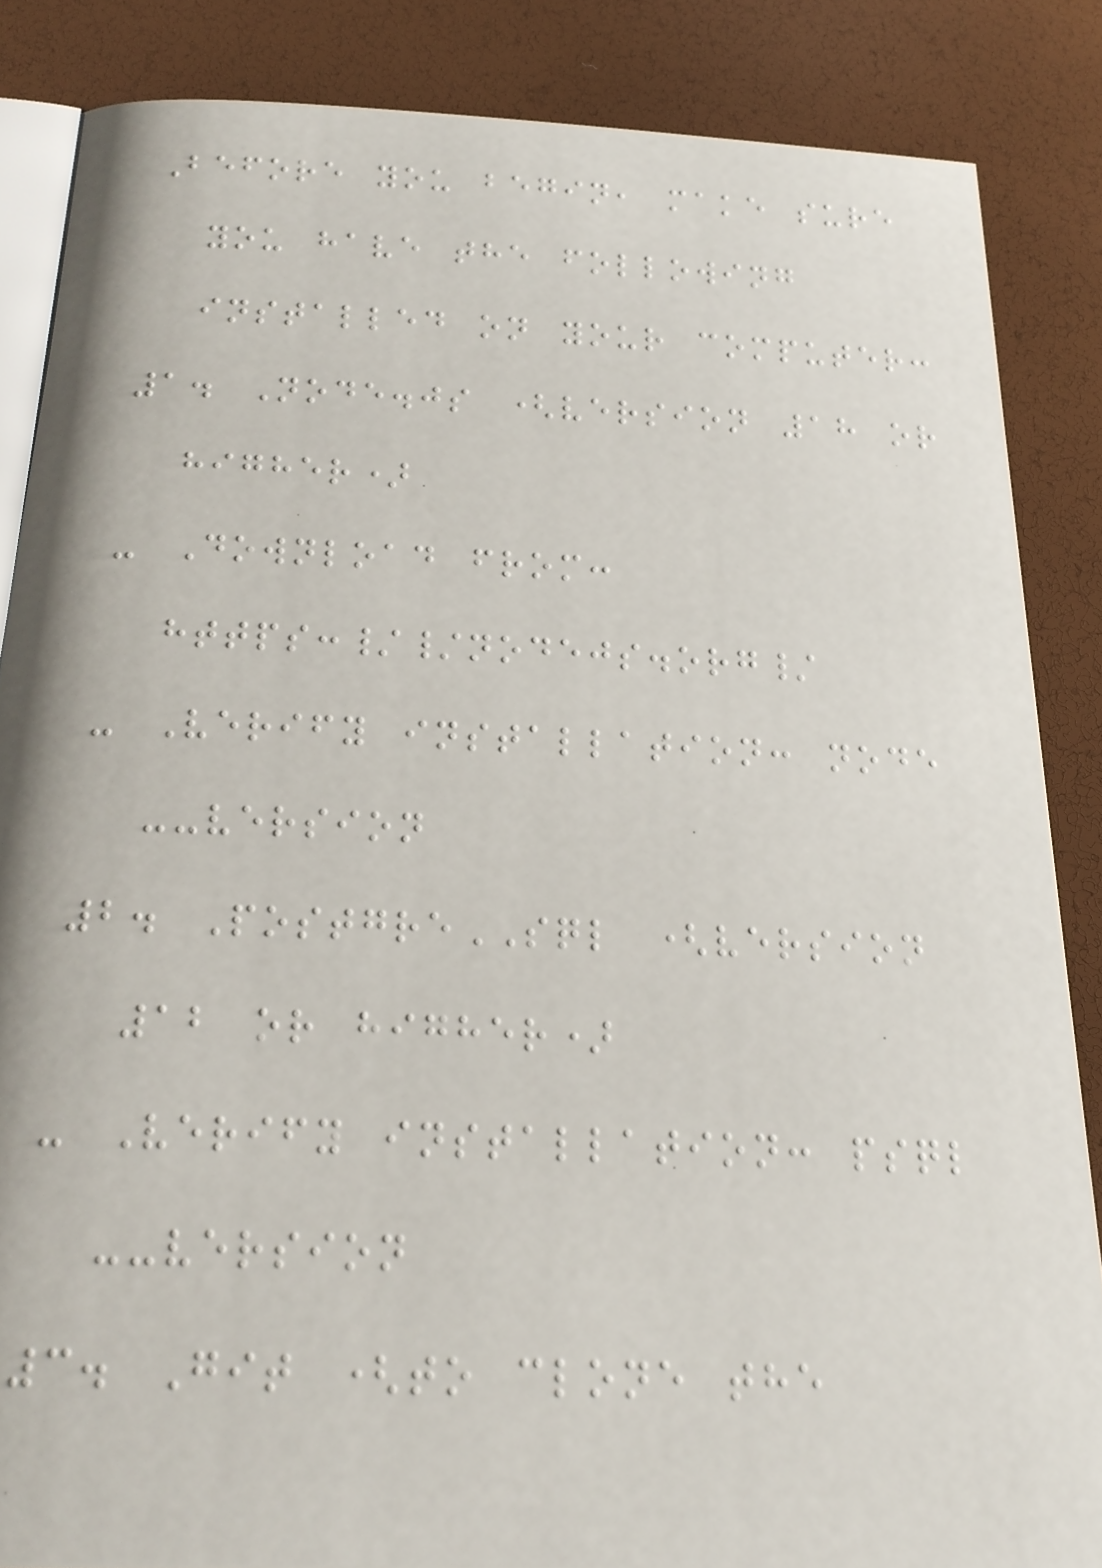Before you begin, make sure
you have the following
installed on your computer:
1. Node.js (version 18 or
higher)
- Download from:
https://nodejs.org/
- Verify installation: node
--version
2. PostgreSQL (version
12 or higher)
- Verify installation: psql
--version
3. Git (to clone the
